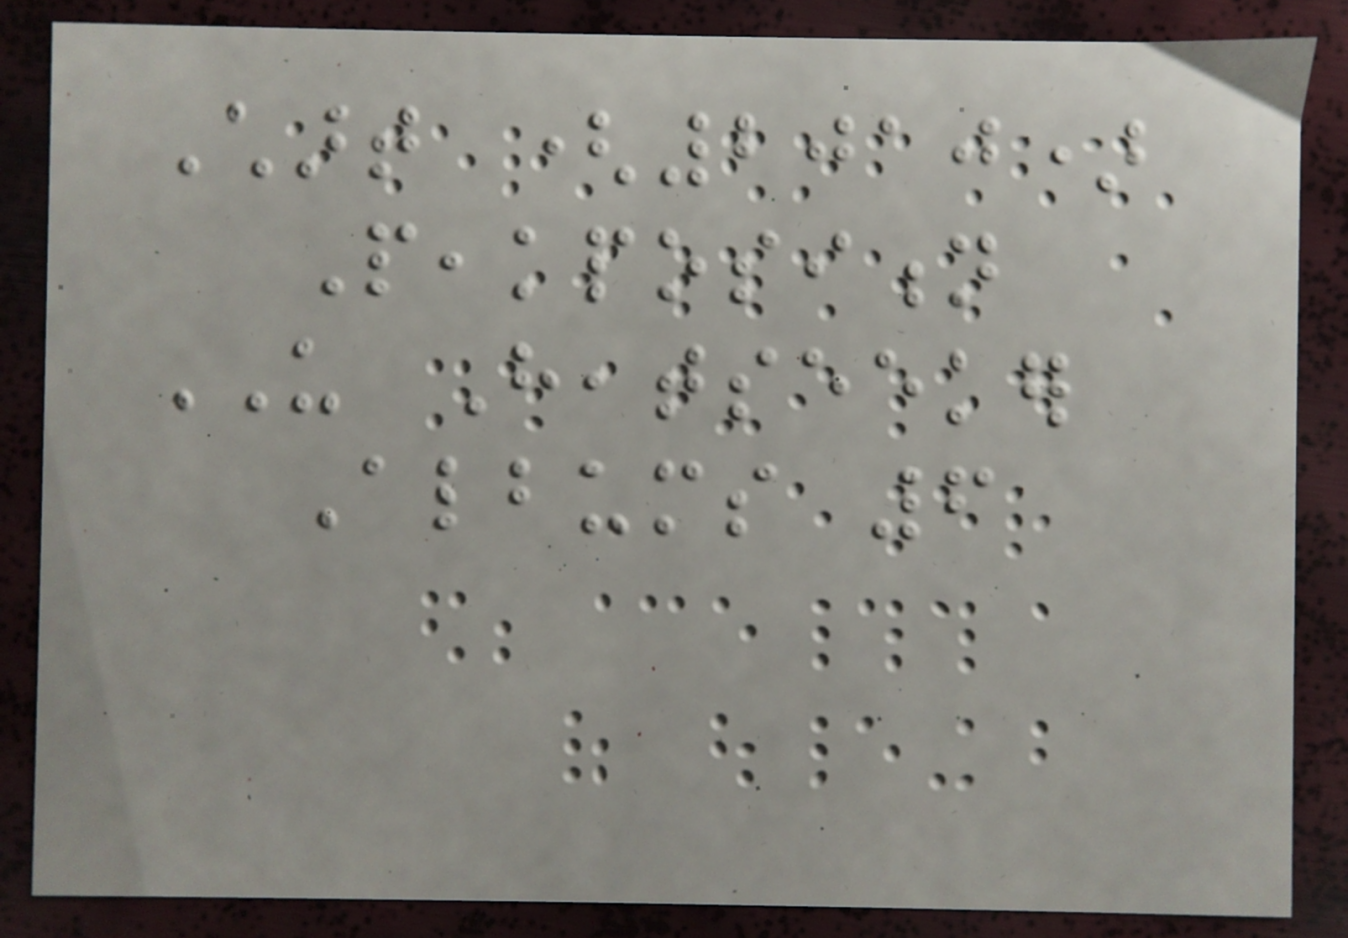Chart (2010)
Peakposition
US Heatseeker
Albums 6
